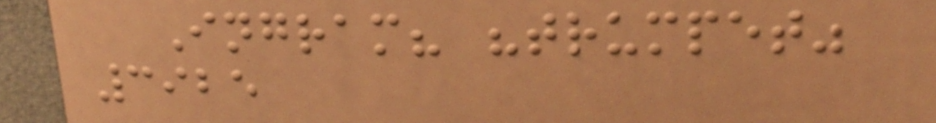Ingram? "trumpet"
3925
